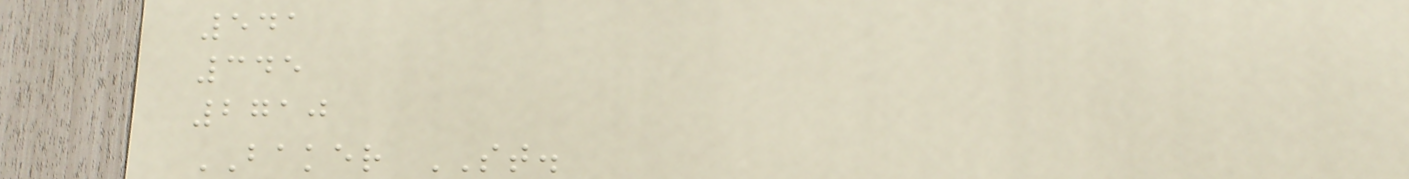541
345
2710
BAKER ST.
